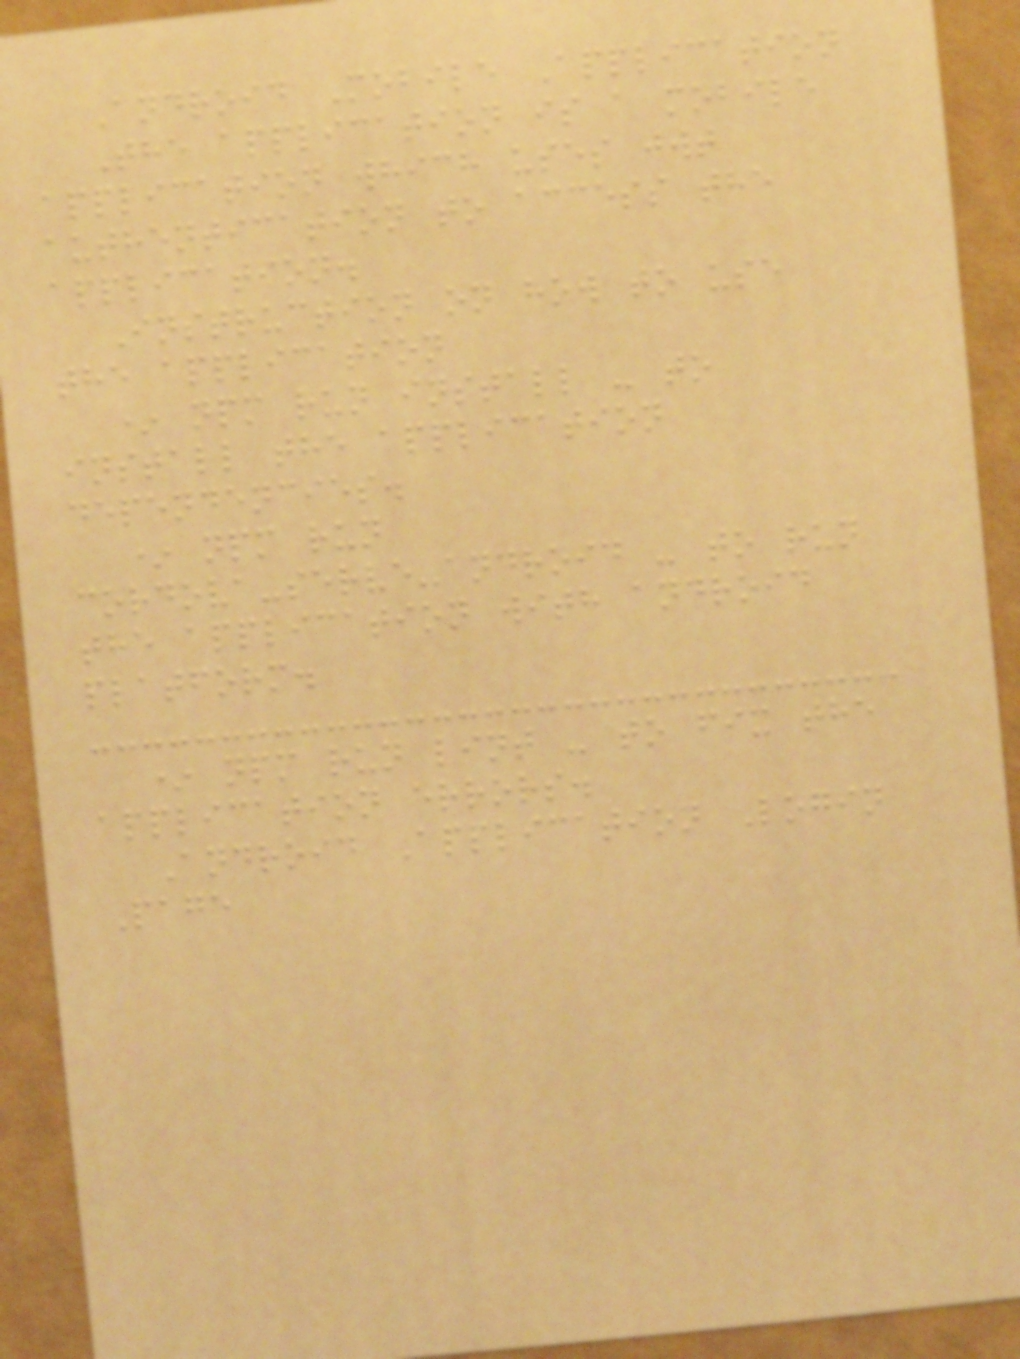Android Mobile Application
The application is a mobile
application which uses jwt
authentication to access the
application.
Instruction on how to use
the application
* npm run install - to
install the application
dependencies.
* npm run
cordova-serve-android - to run
the application with android
platform.
* npm run lint - to fix the
application errors.
Android Application Login
Page
